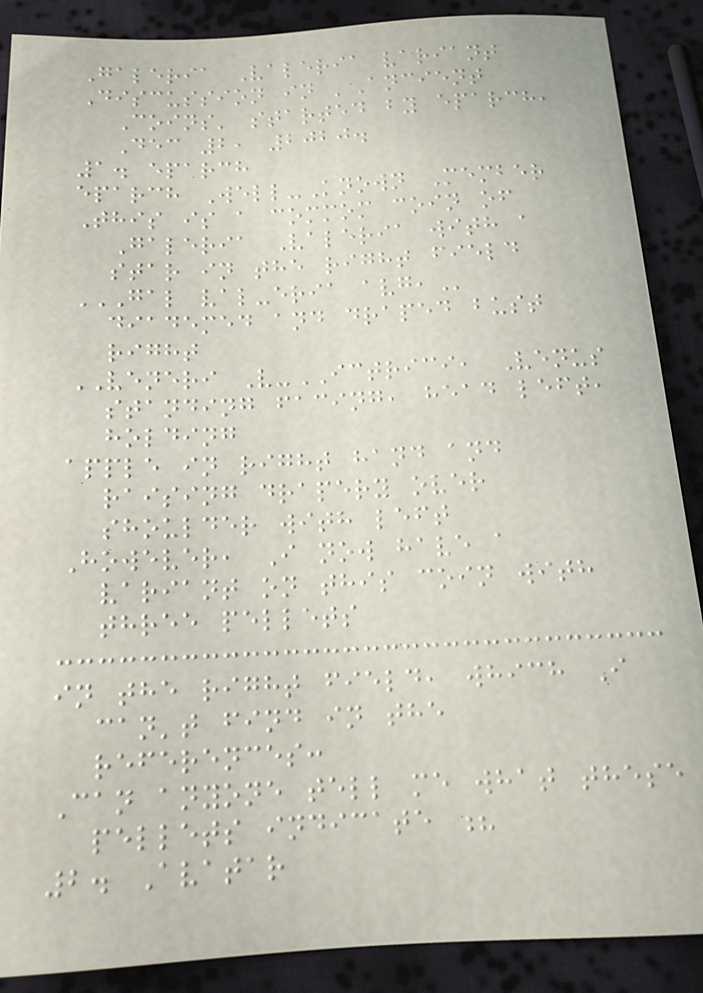Galeria Valeria variant
Discussion in 'Ancient
Coins' started by eparch,
Dec 2, 2020.
1. eparch
eparch Well-Known Member
This is a commom coin of
Galeria Valeria with a
star in the right field
GAL VAL-ERIA AVG,
diademed and draped bust
right
VENERI V-ICTRICI, Venus
standing facing, head left,
holding
apple in right hand and
raising drapery over
shoulder with left
However, I now have a
variant on this coin with
three pellets
in the right field, which I
can't find in the
references:
Can anyone tell me what these
pellets indicate ?
2. Avatar
